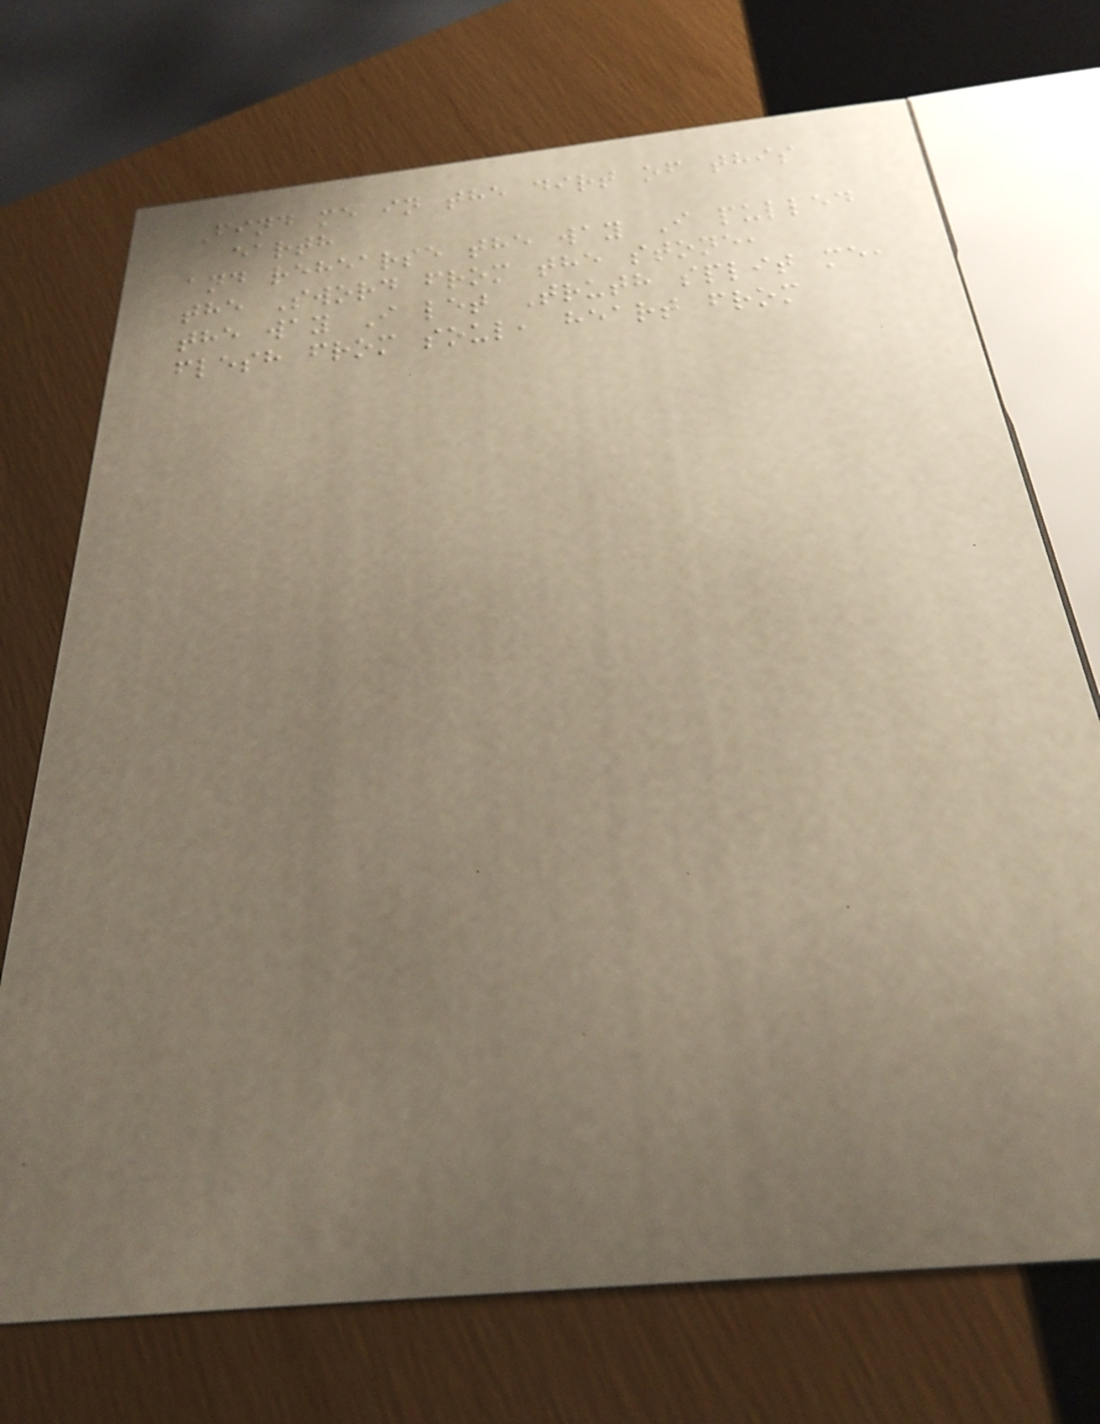Find me in the dirt of this
earth
and rehearse the way I pulled
the Sword from the stone,
the way I let Truth split me,
flesh from soul, heart from
